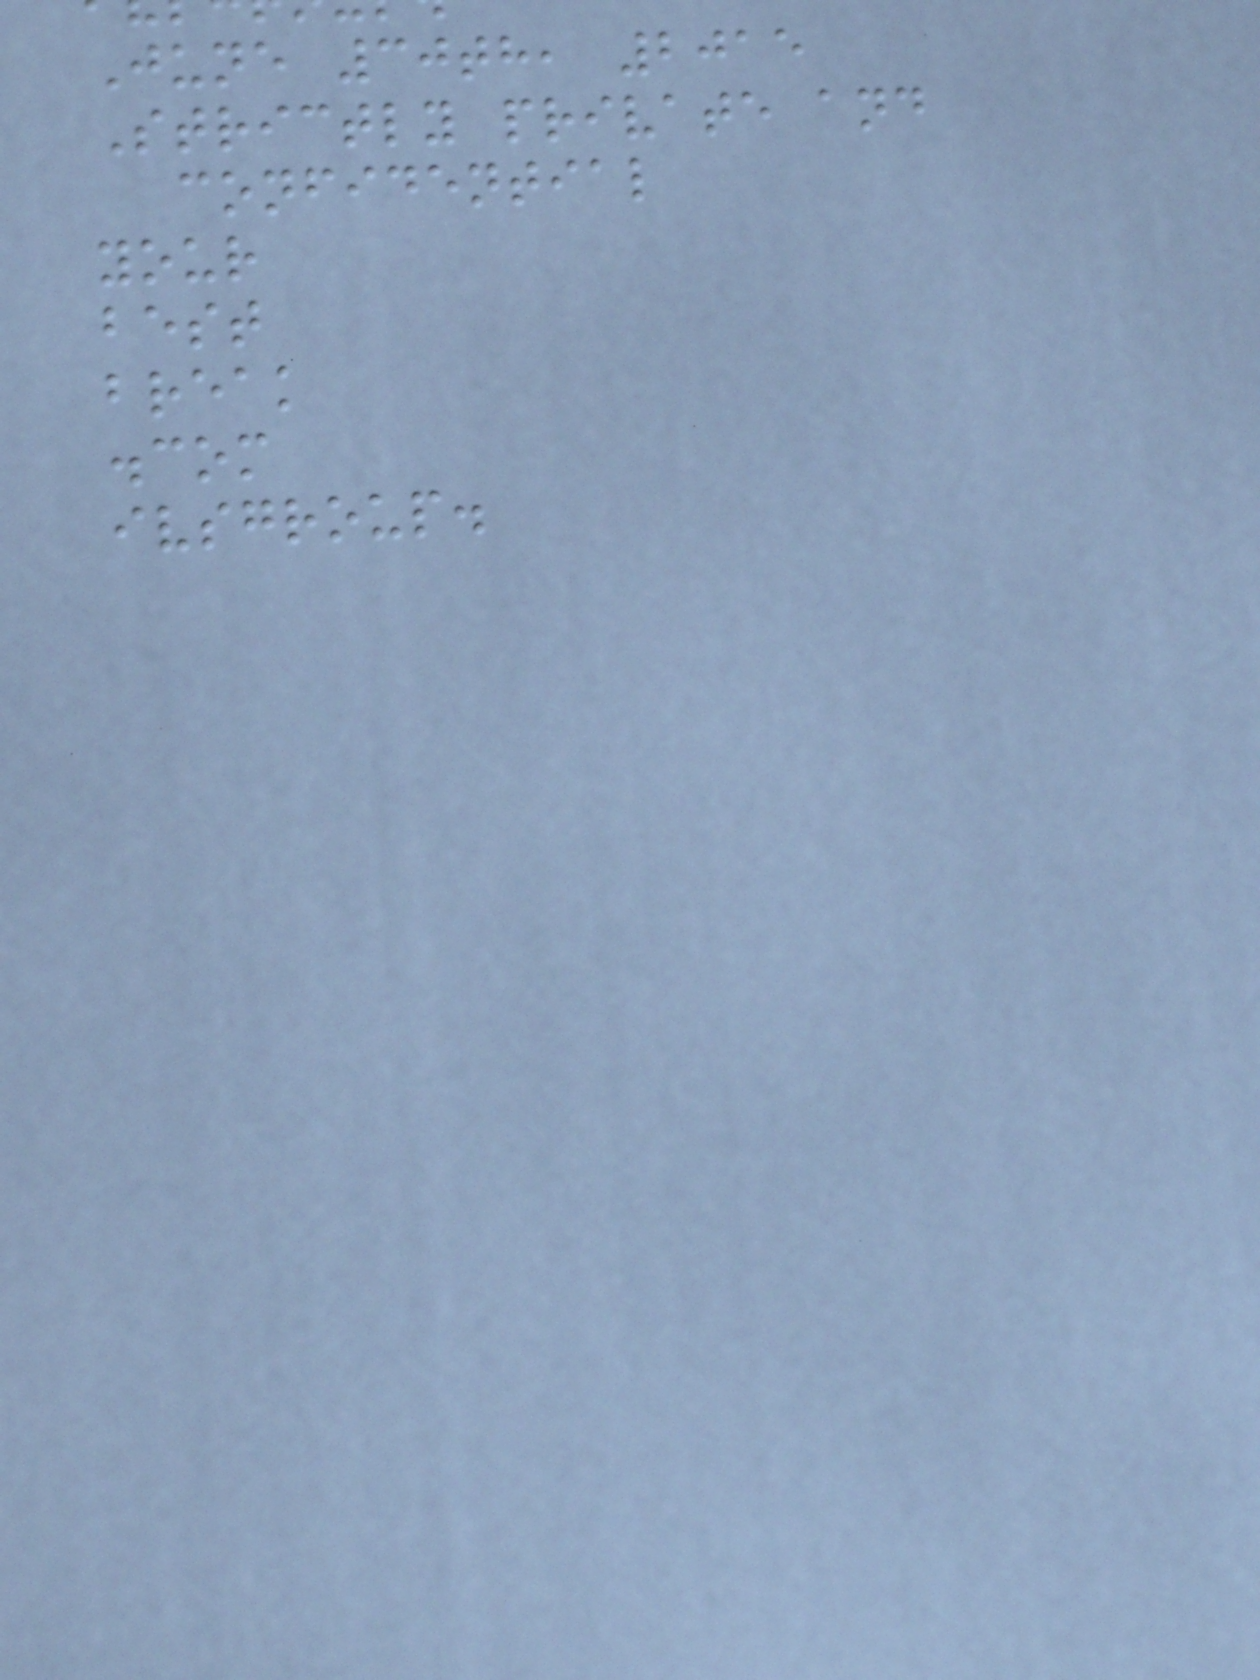June 30th, 2015
Strictly private and
confidential
your
best
break
.com
ivsgroup.
